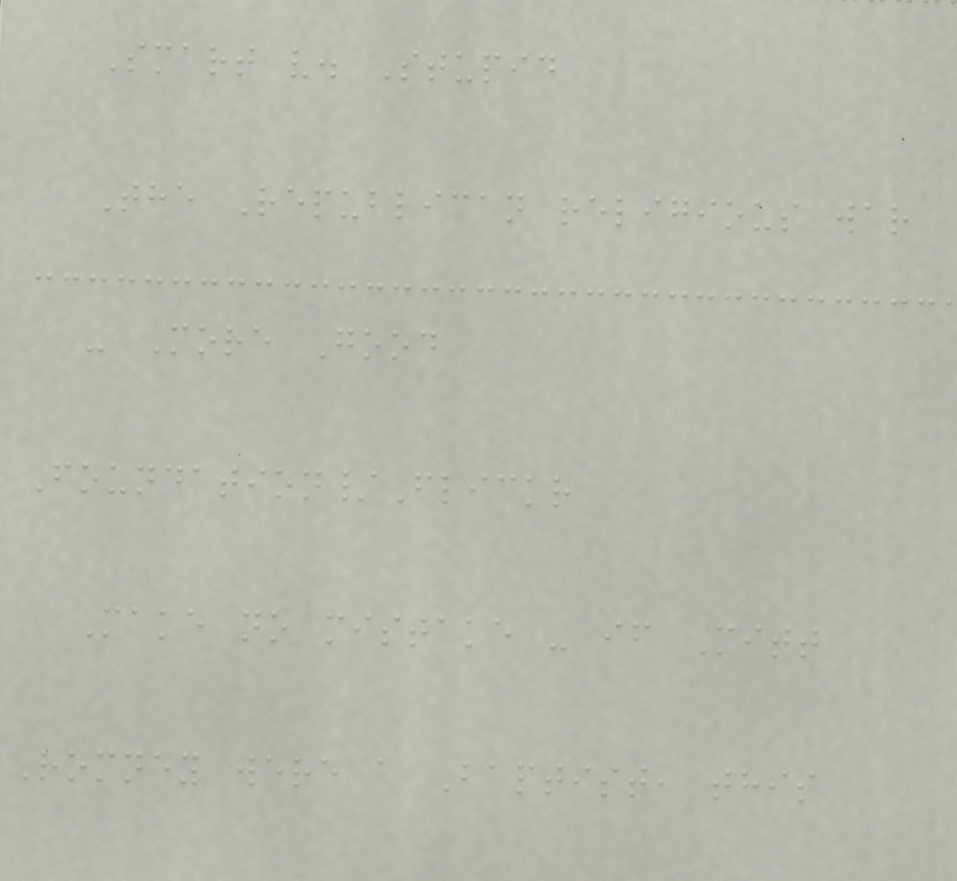Smart v. Stupid
The Republican religious war
- More Good
Foundation/Flickr
Make no mistake - if Mitt
Romney were a Baptist, this
